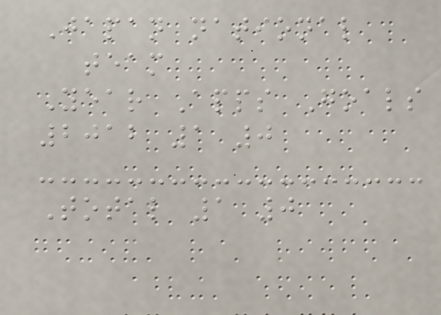Japan national
team
Year Apps Goals
2012 1 0
Total 1 0
